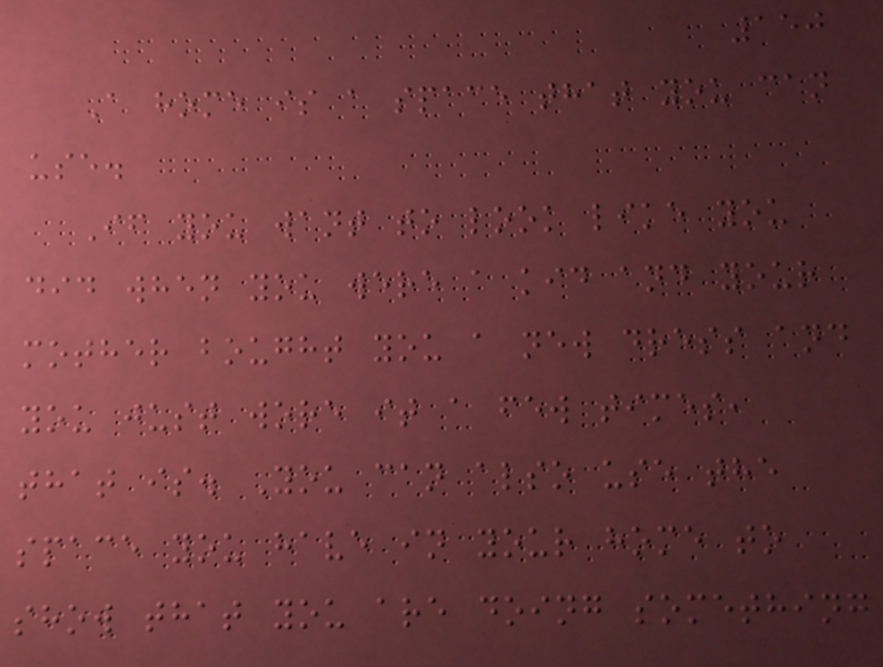150
A home is a space that you can
use.
If you want to look like you
did when you were a kid and your
mother bought you a new dress and
you just wore it a few times,
that is. You can also use the
space you have in your home to
show that you are doing something
